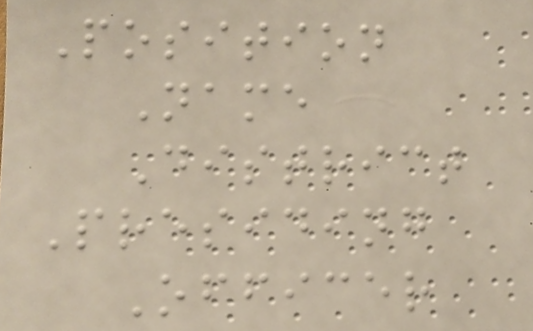Position
Name
District
Presiding
Officer
